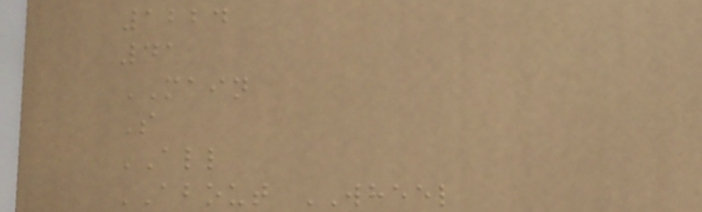1224
41
MAIN
S
ALL
ABOUT WHEEL
